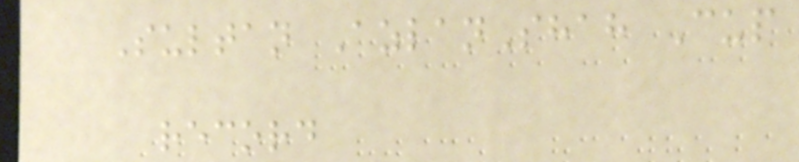Sultan AzlanShah Cup
record
